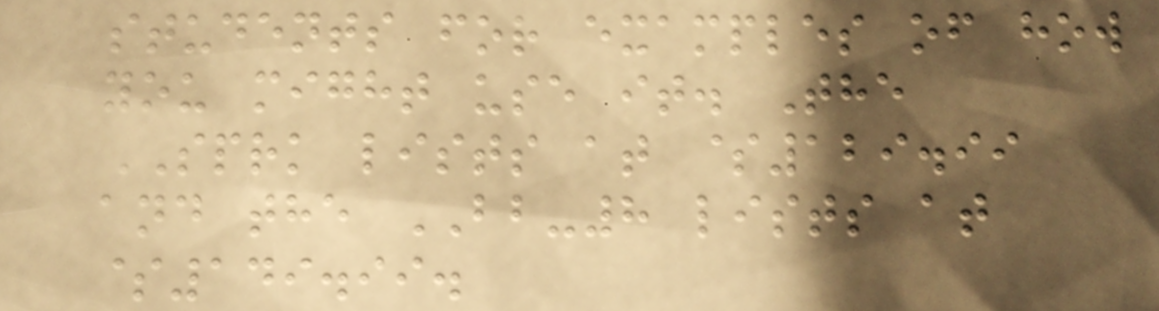students for examples of how
you might use it. The
SPRK lists at $129.99
and the BB-8 lists at
$149.99.
